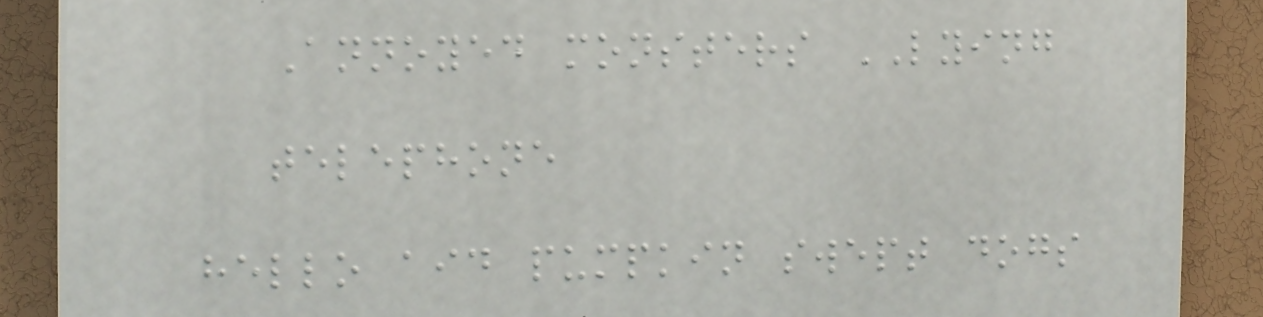Annoyed monsters LYING
telephone
hello aid pumpkin swept dogs
